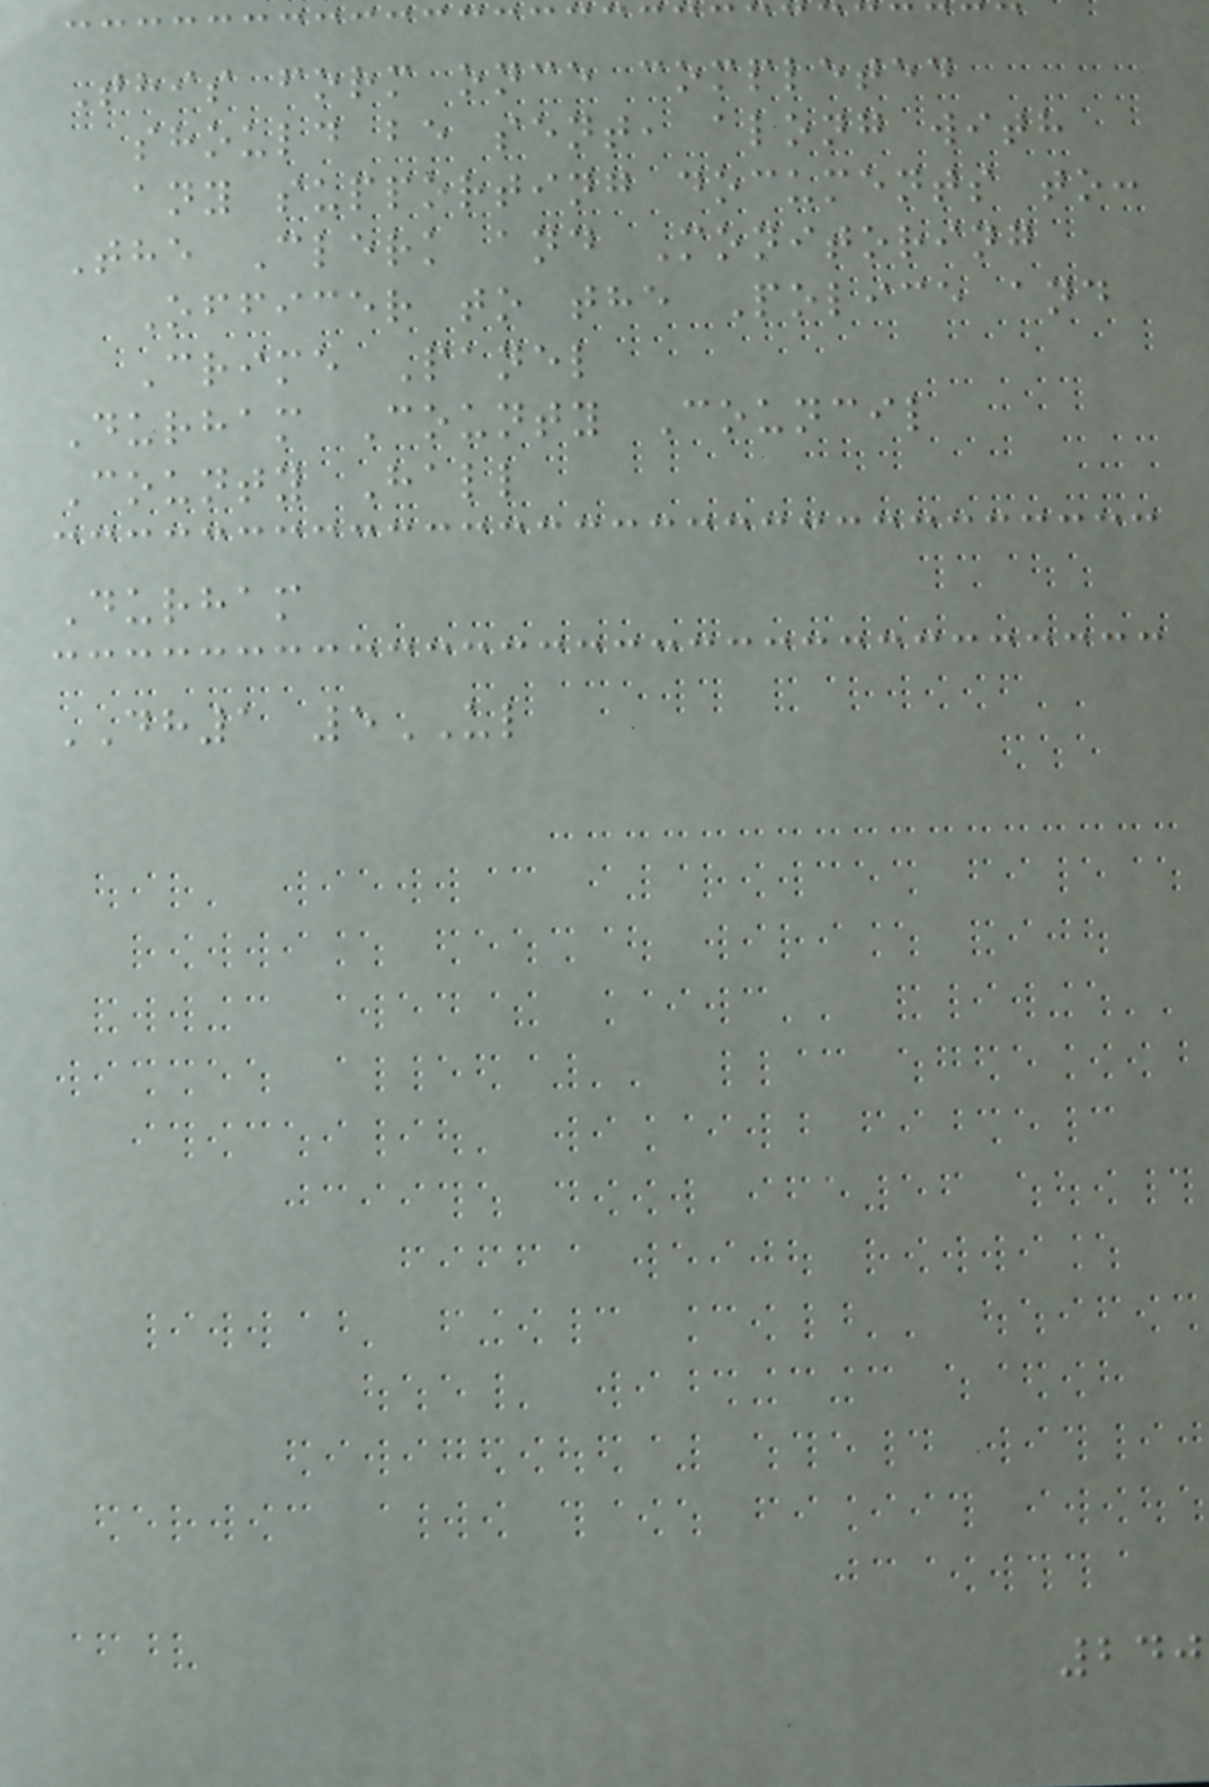This form once completed
should be sent, along with
any supporting documents to:
The Clerk and Monitoring
Officer to the Police and
Crime Panel
Durham County Council
County Hall
Durham
DH1 5UL
240
